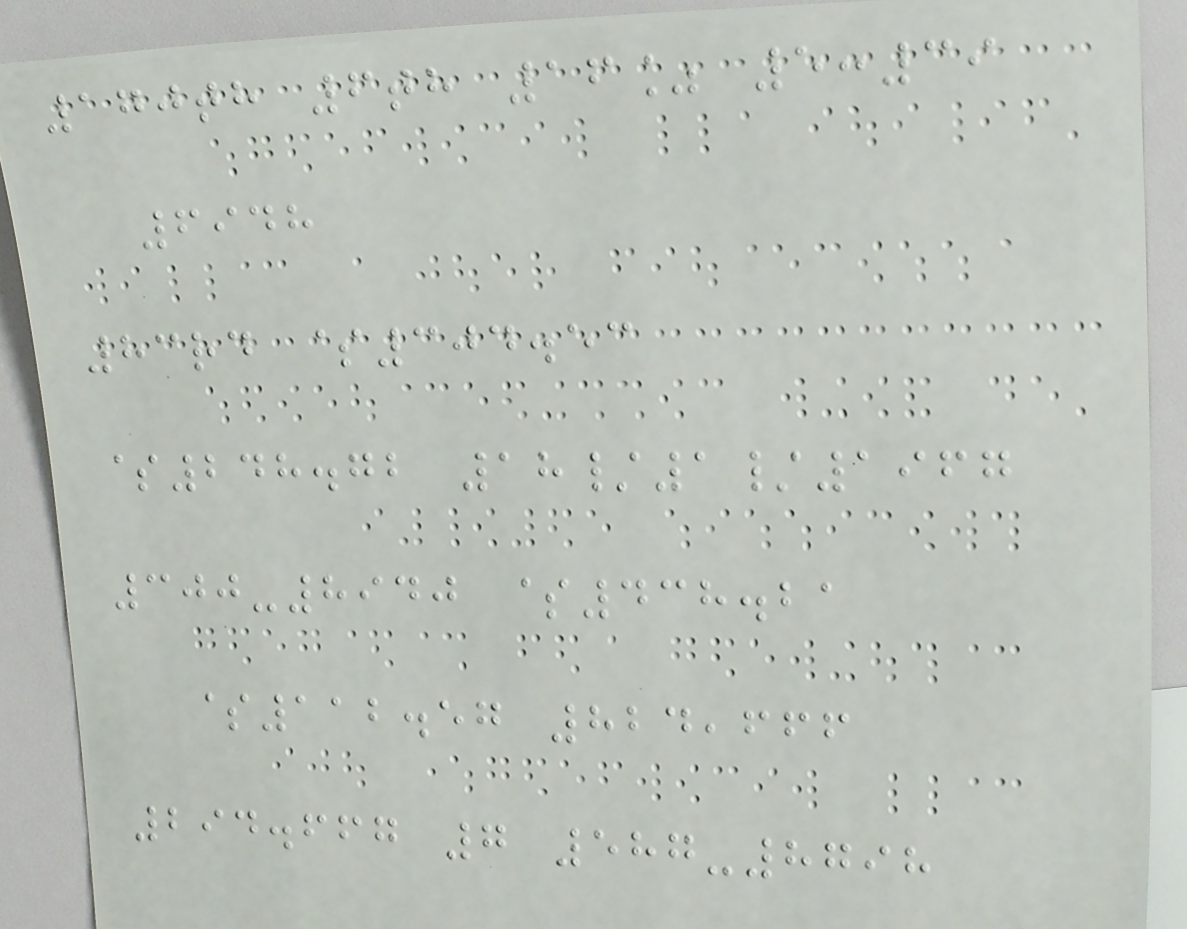170th 6th 16% 5:39
6948
83rd $304.53
$248.72 18/1/1967
300-8940 $438.21
$112.57 824,666
294.667 7 587-8798
